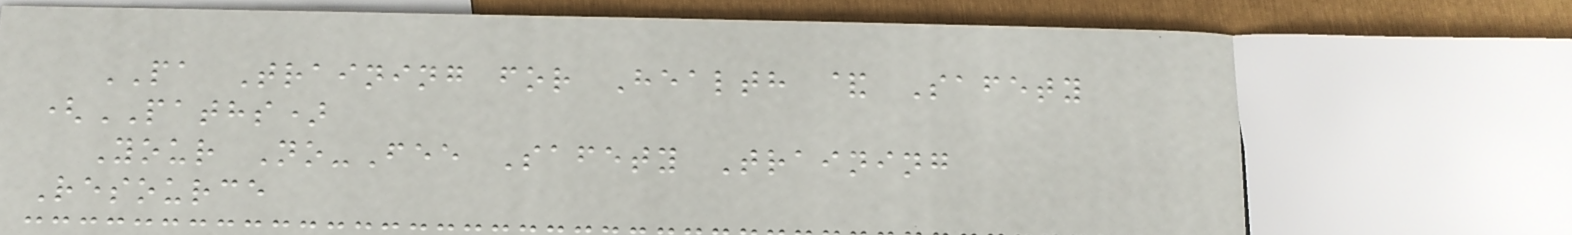PA Training for Health & Safety
(PATHS)
Your No-Fee Safety Training
Resource
